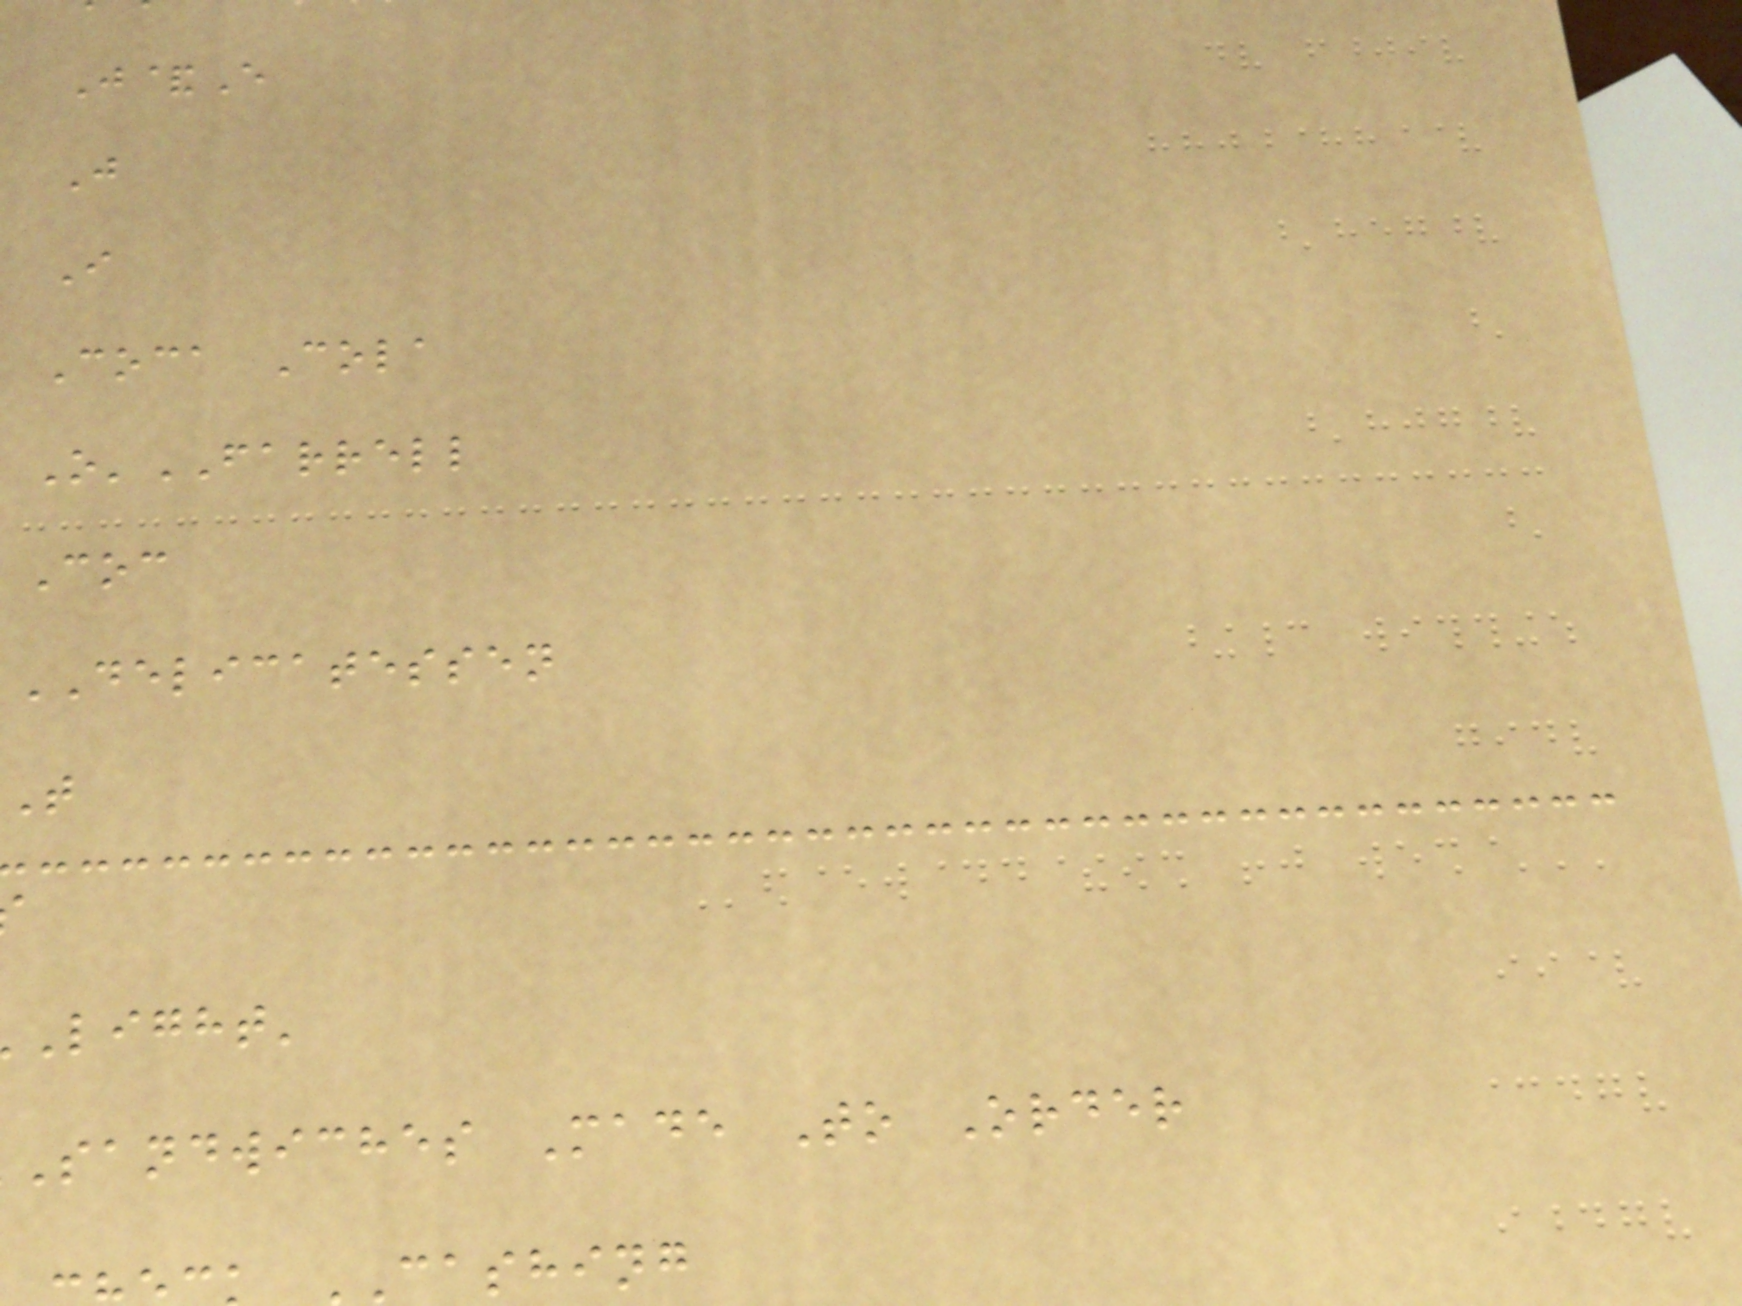J&E
J
I
Coca Cola
O'FARRELL
Coc
DELICATESSEN
T
light'
sandwiches Made To Order
CASHING
